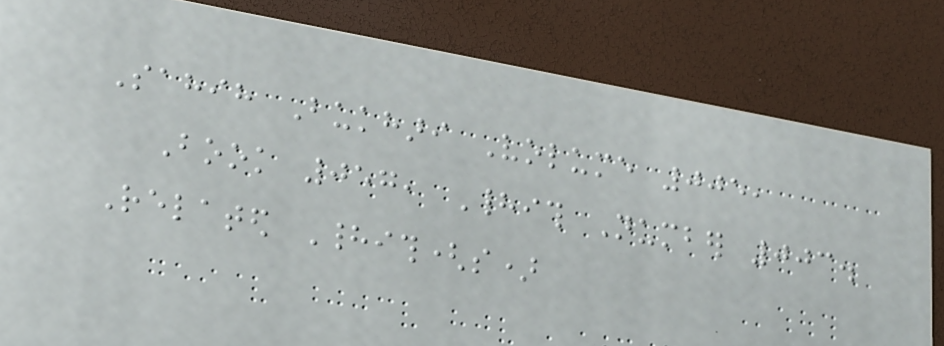Sahih Bukhari Volume 005,
Book 057, Hadith Number 003.
Related Hadith(s)
